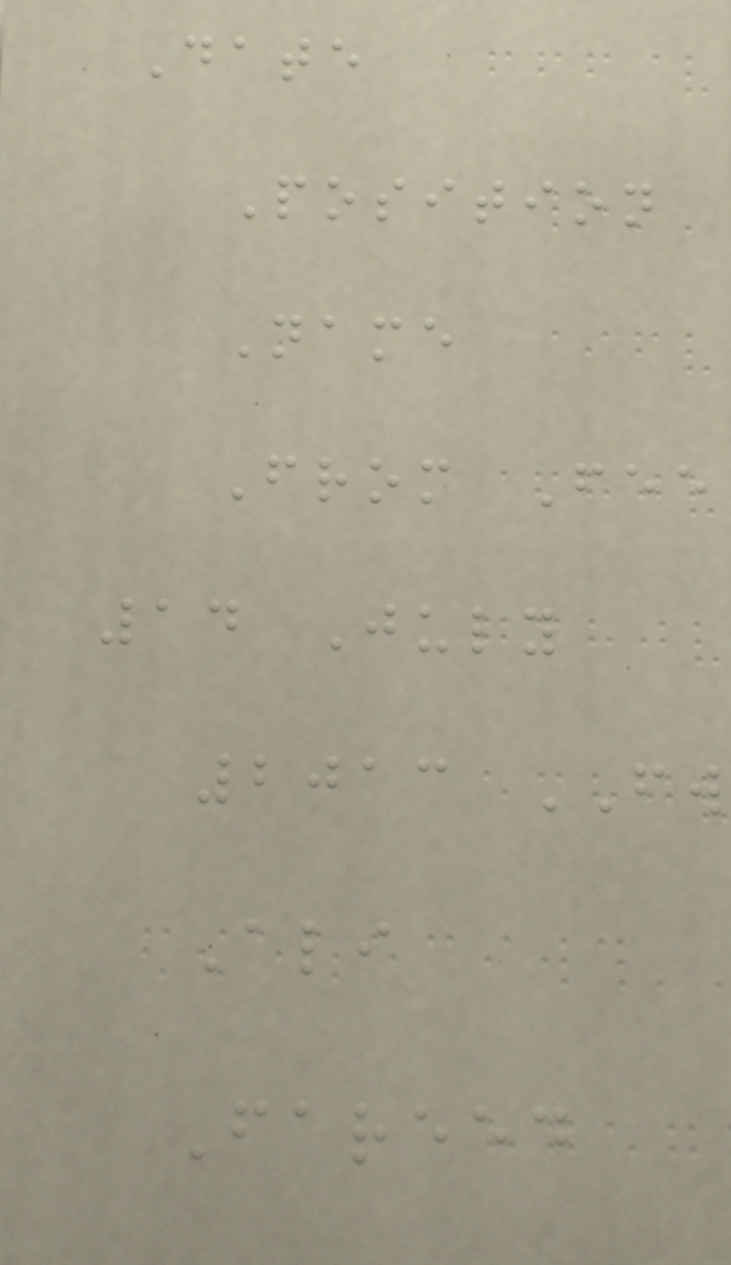Date
Position
Name
From Fee
14 July
2013 FW
Ali
Fareed
